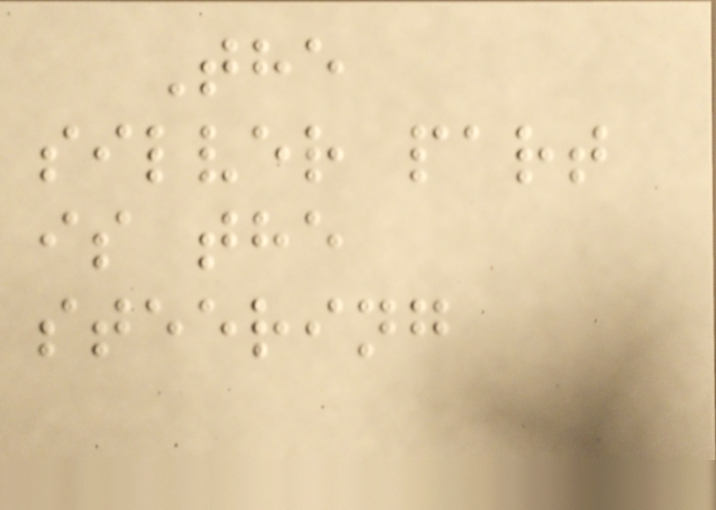The
silver part
is the
steering
